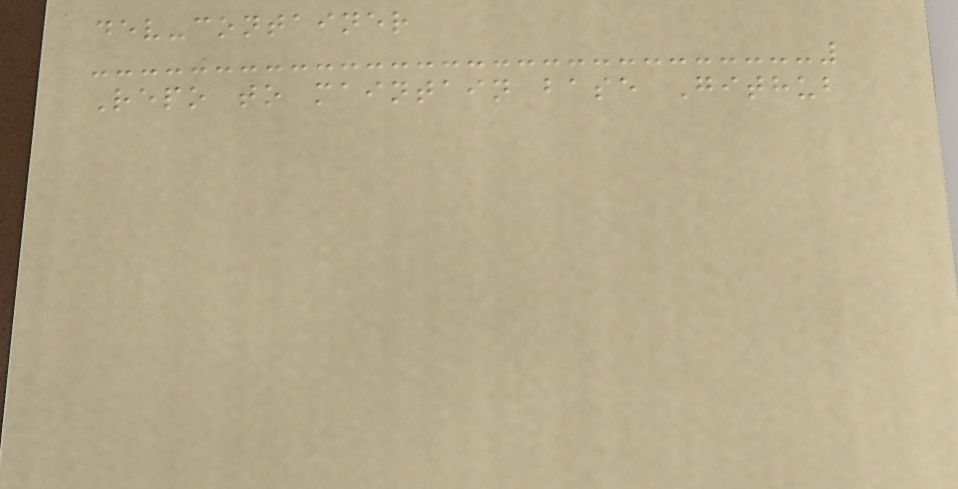dev-container
Repo to maintain base Github
